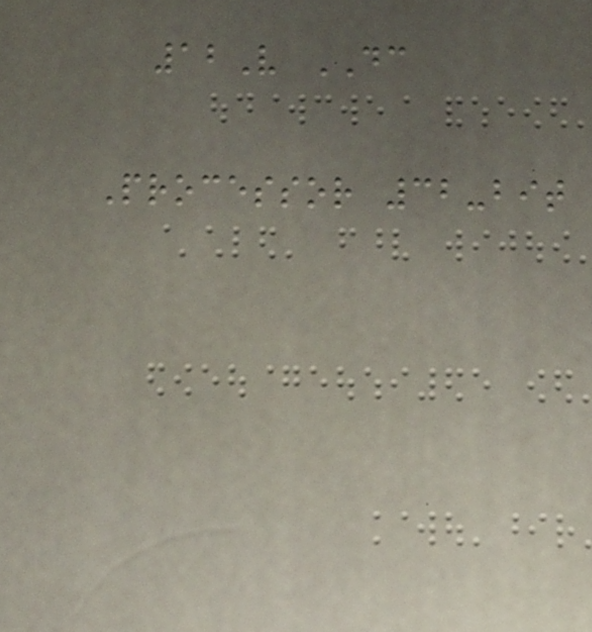12V DC
Processor 32-bit
